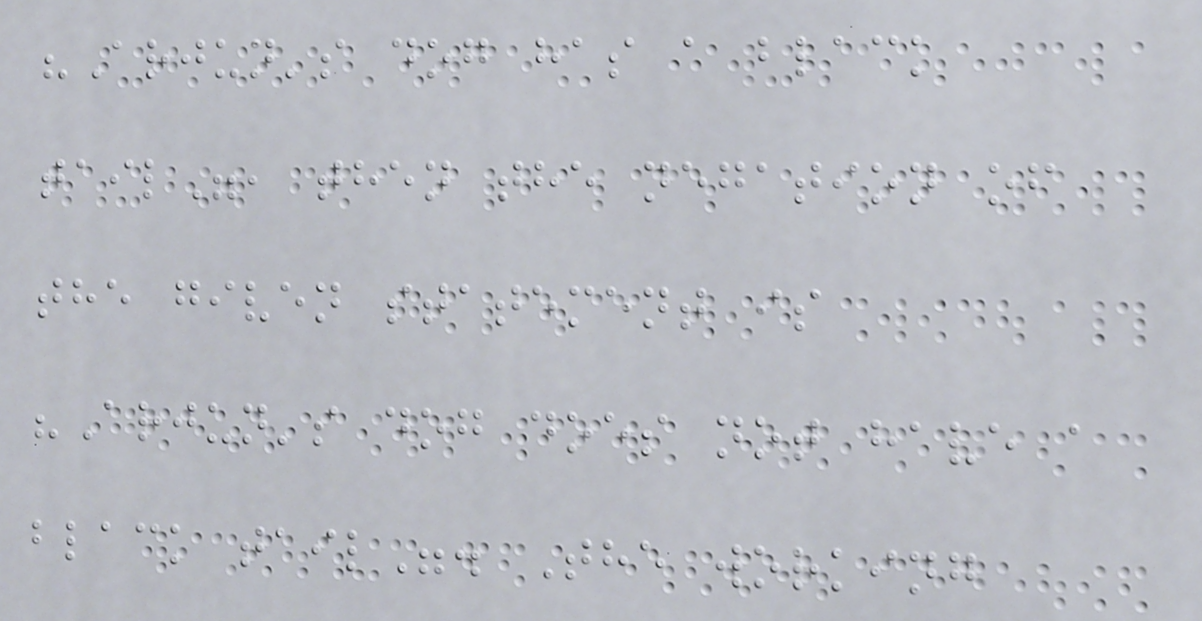"Arjun's dog has a black
tail", then the negation of
the given statement is
"Arjun's dog does not have a
black tail". The working
